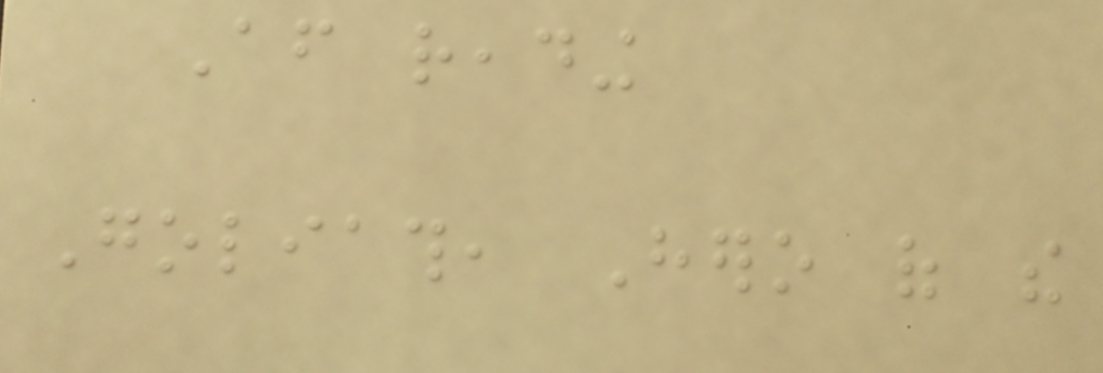After reading
Goliath, Hero of the
